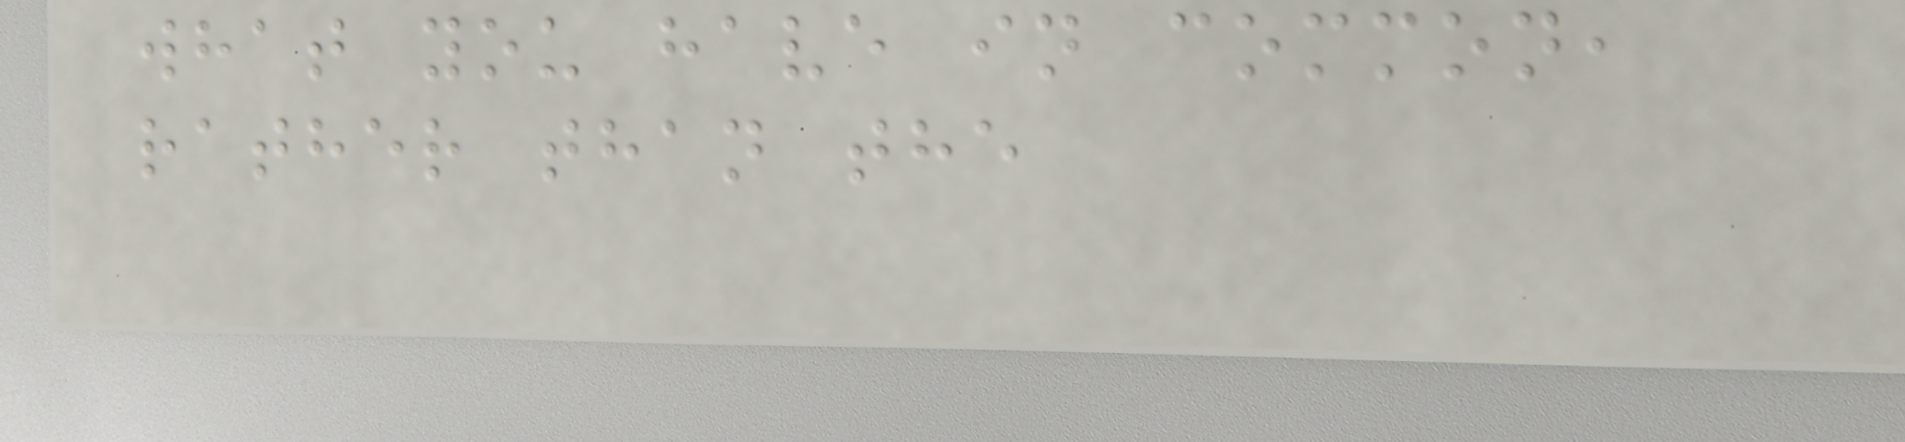what you have in common,
rather than the
